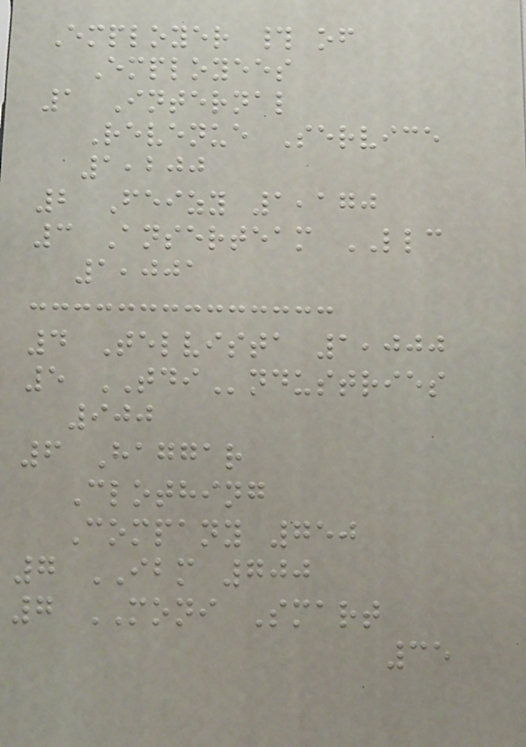Employer # of
Employees
1 Internal
Revenue Service
1,200
2 Feizy 1,170
3 Anserteam LLC
1,001
4 Telvista 1,000
5 TDIndustries
900
6 Haggar
Clothing
Company 750
7 IBM 700
7 MONI Smart
35
